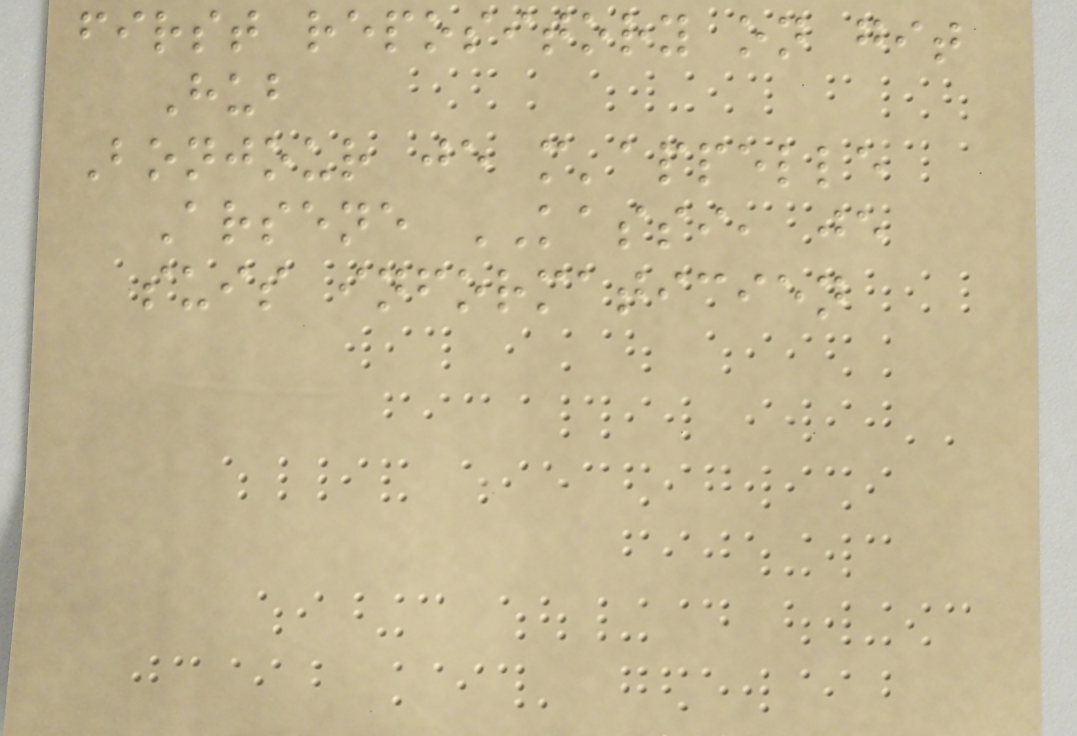first repository on git
Hub
Bonjour je m'appelle
Arsene KASSI, je
suis informaticien
